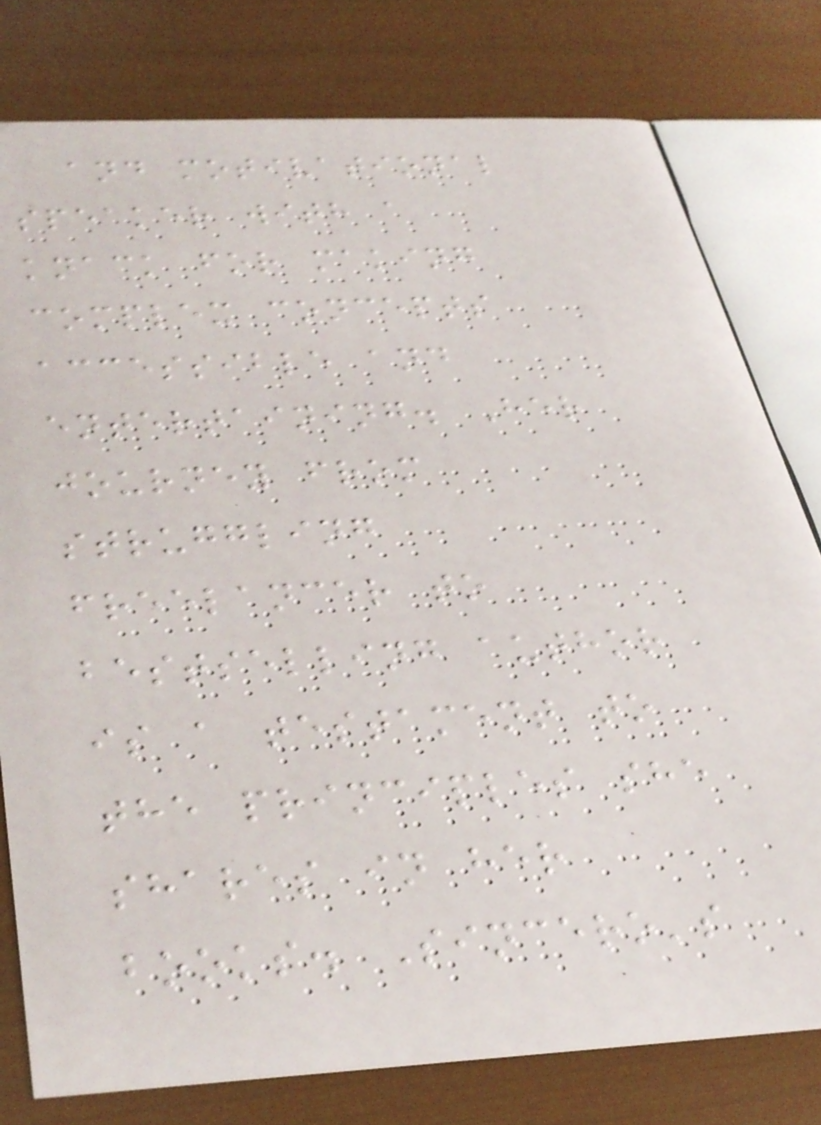and motivational
speaker with a
knack for making
complex concepts
accessible and
entertaining. Her
journey from
struggling
freelancer to
bestselling author
is a testament to
the principles she
shares in her
books. Sincero's
